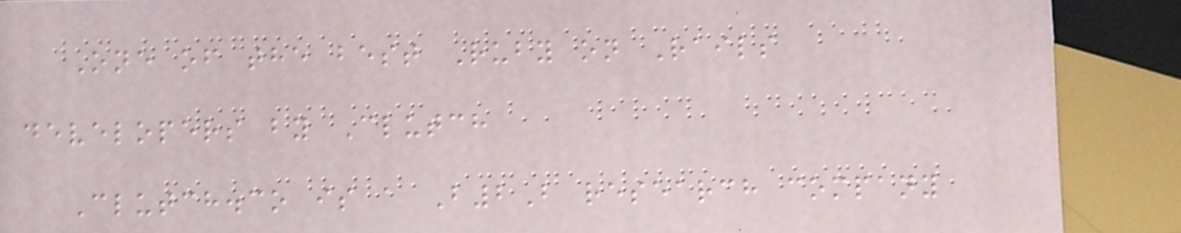One of the best Ruby on Rails
developers by Clutch
Clutch.co is a B2B research company
